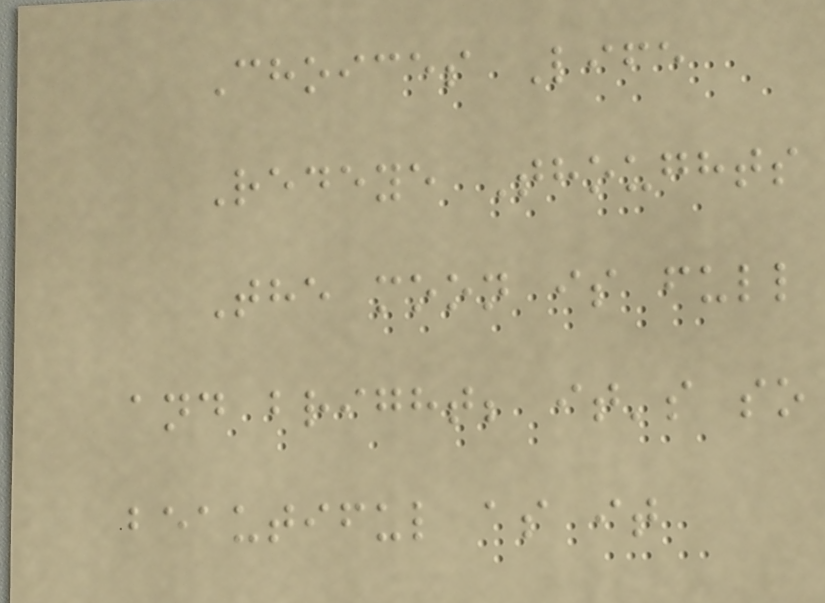Choices Life
Redeye Thoughts
The moon is full
and bright; it's so
beautiful as it
